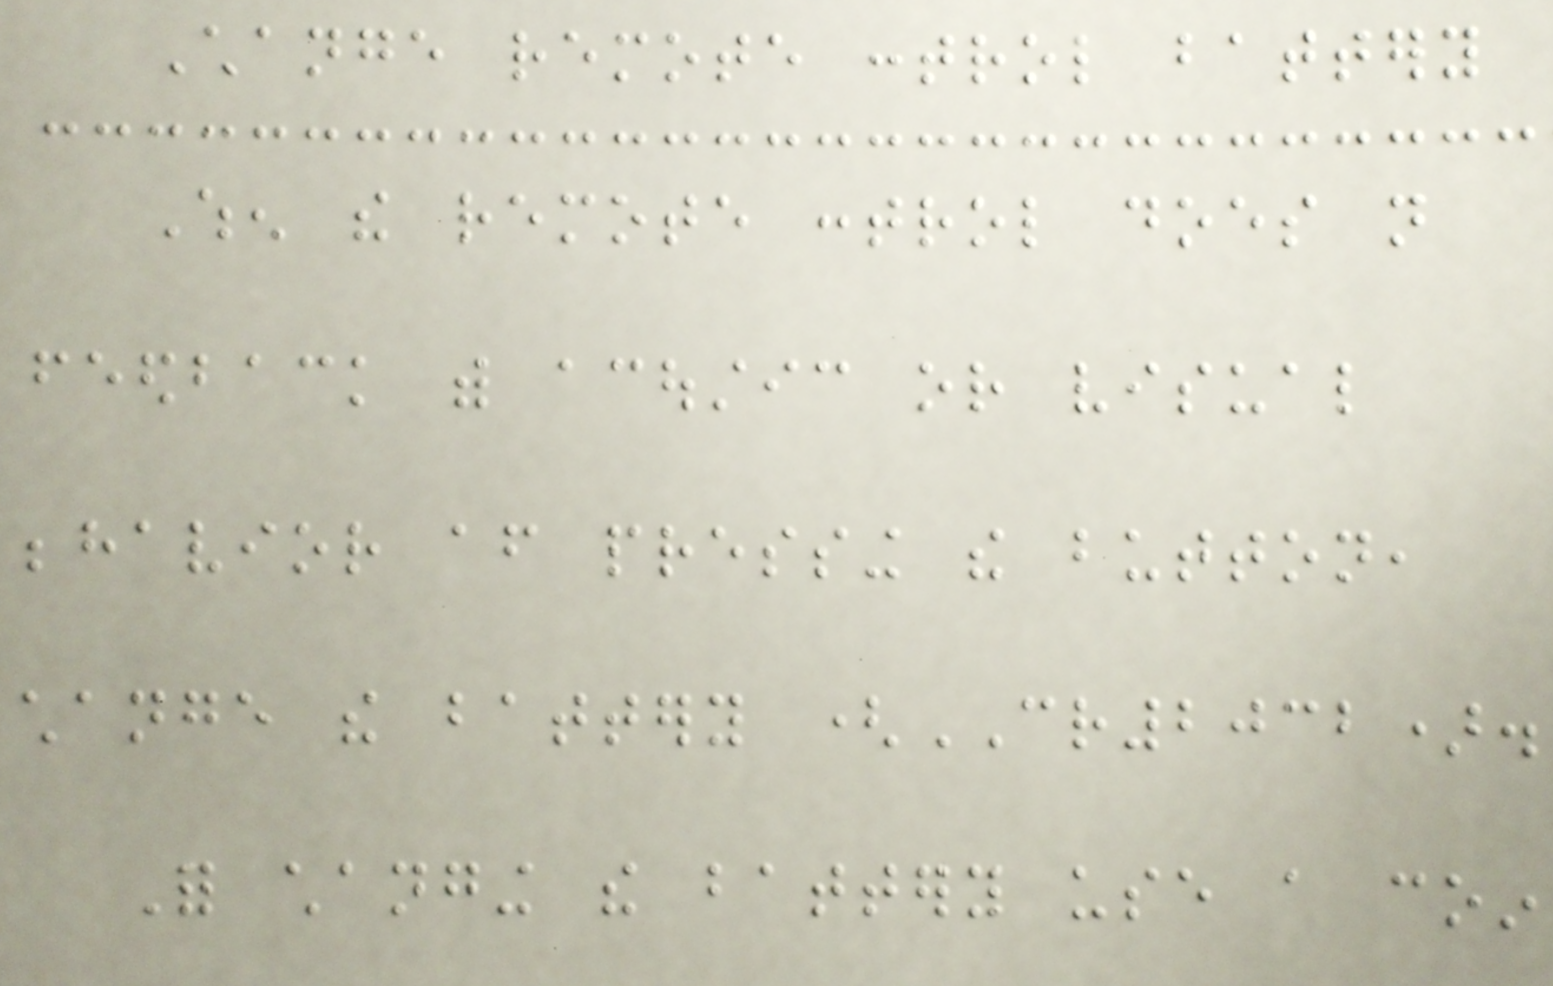Change remote control battery
When the remote control does not
feedback with acoustic or visual
behavior after pressing the button,
change the battery (CR2032).
For changing the battery use a coin
